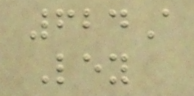624A
Ley
